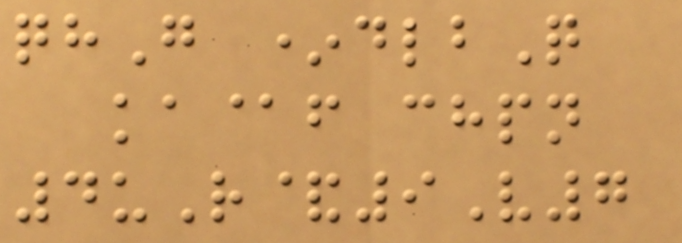qhG *dlbQ
ka@f chpn
4uR&9V7
